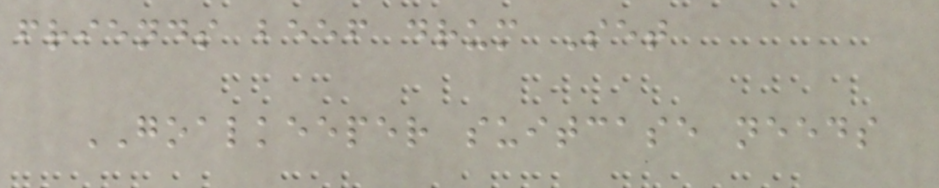friends beef drum Set
GOALKEEPER suitcase needs
